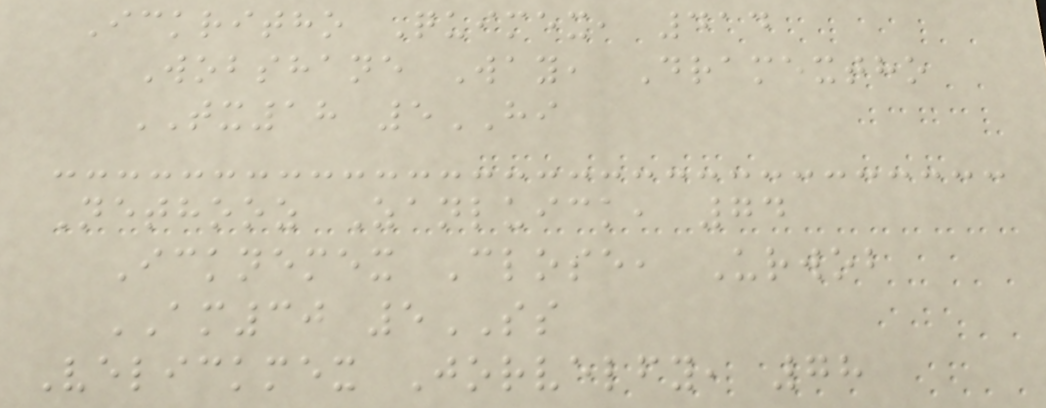Ickritho Quimex, 414
Wobshane Way, Dramextho
TX18 5HI
Nethooz Zanluick, 74
Icknemex Close, Urwob
AM30 5SS
Velickmex Jorvelfy, 78
